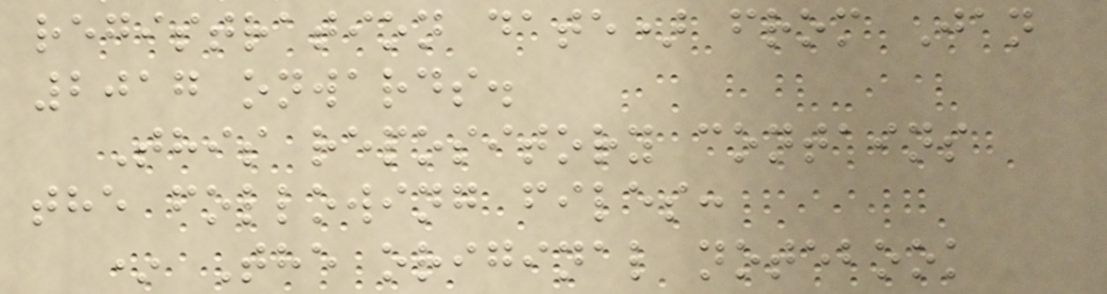registration date) from Jan
2017 onwards.
This repository contains
the following files:
* The original notebook
